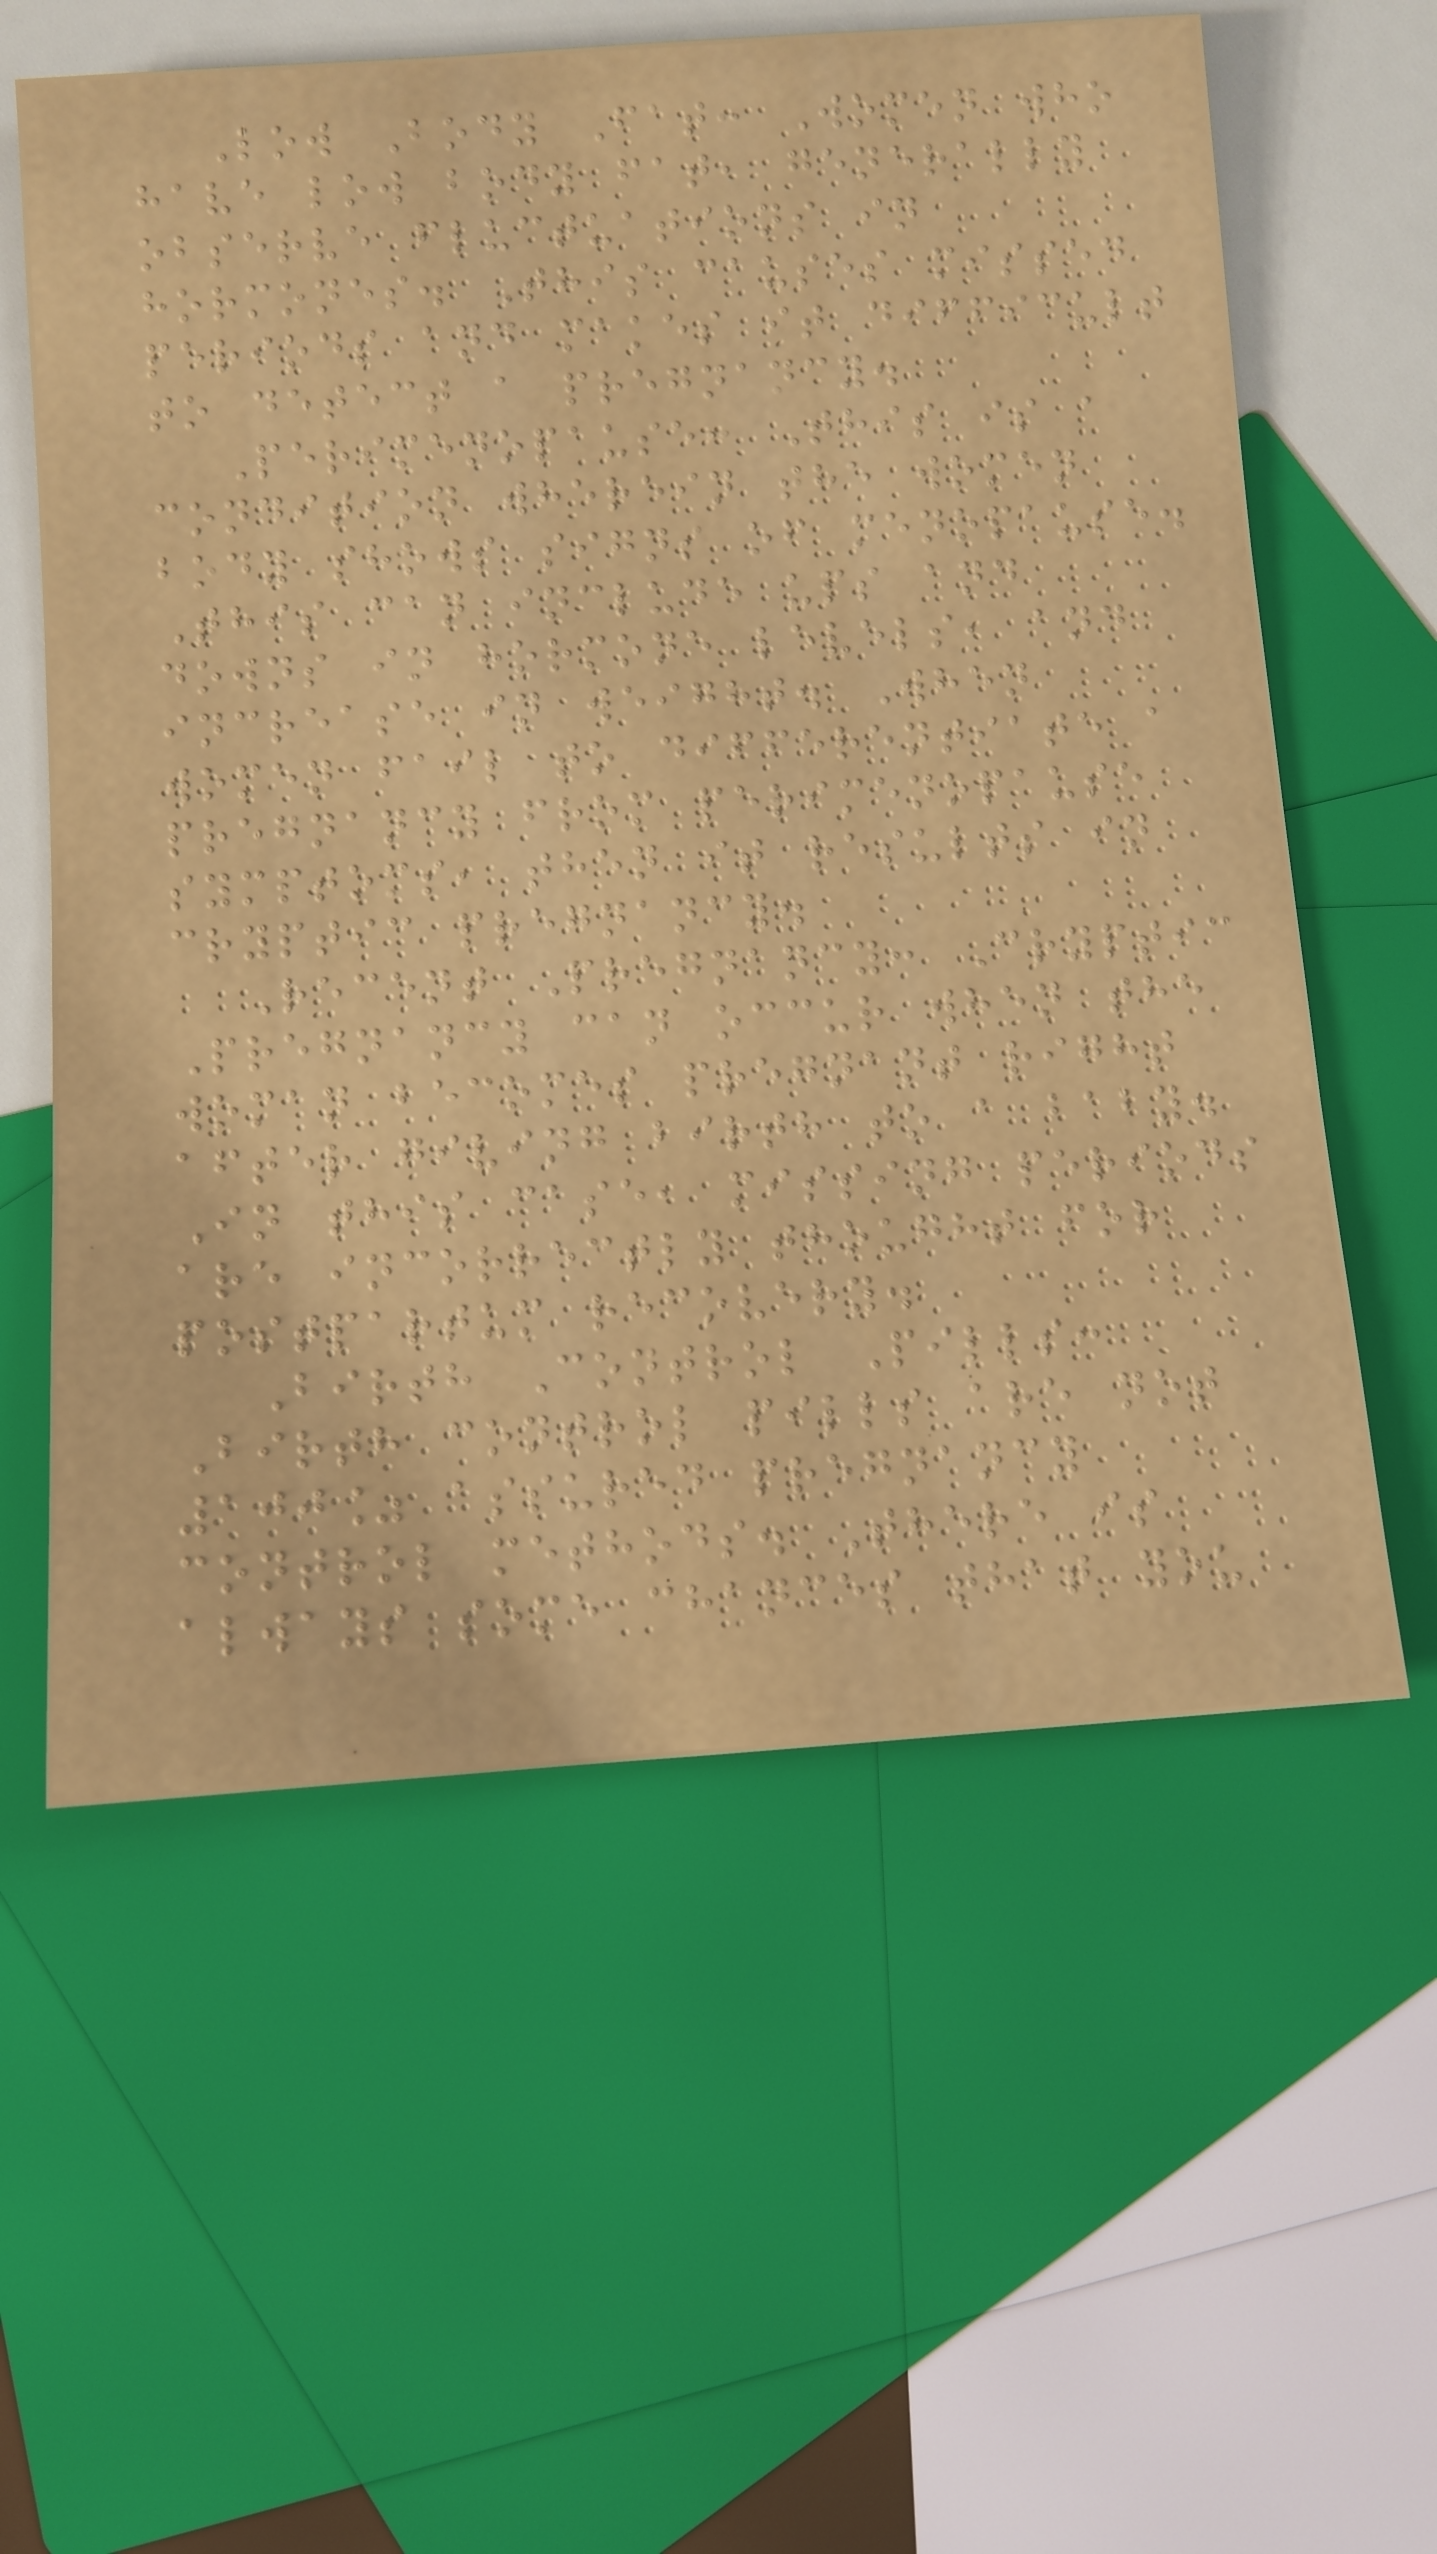Low Body Fat: Women who
have low body fat, generally
observe fluctuations in
hormones. This causes missed
periods and makes it difficult
to detect a pregnancy.
Perimenopause: This is a
condition wherein the women
body shows signs of menopause.
This can include ups and
downs in hormone levels, and
increase in weight. When
women fail to differentiate a
pregnancy from perimenopause
symptoms, then it results in
cryptic pregnancy.
Recent Pregnancy: Cryptic
Pregnancy can occur when the
woman becomes pregnant right
after giving birth to a baby.
In this case, missing periods
are incorrectly thought for
postpartum recovery.
Birth Control Pills:
Birth control pills are not
100% assured pregnancy
control methods. There is
always some chances that you
